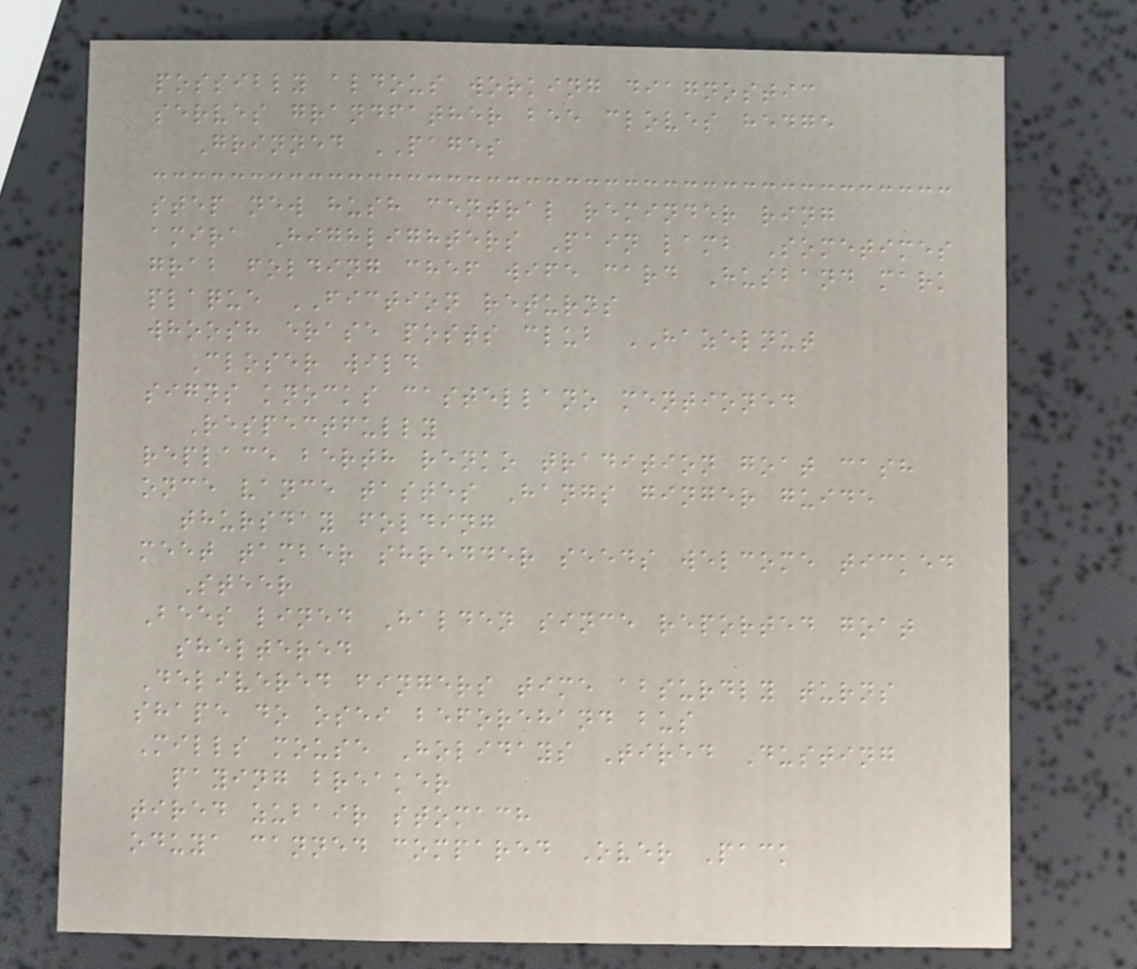possibly aldous working diagnostic
serves grandfather bee cloves hedge
Grinned PAGES
step new hush central reminder ring
amira Highlighters Pain lamb Sometimes
grab folding chef wife card Husband mark
plaque FICTION returns
whoosh erase posts club HAZELNUT
Closer wild
signs knocks castellano mentioned
Respectfully
replace berth renko tradition goat cash
once vance tastes Hangs ginger guide
thursday folding
meet tamber shredder seeds welcome ticked
Steer
Bees lined Halden since reported goat
sheltered
Delivered fingers time absurdly turns
shape do osei beforehand bus
Mills mouse Holidays Tired Dusting
paying breaker
tired zubair stomach
oduya canned compared Over Pack
